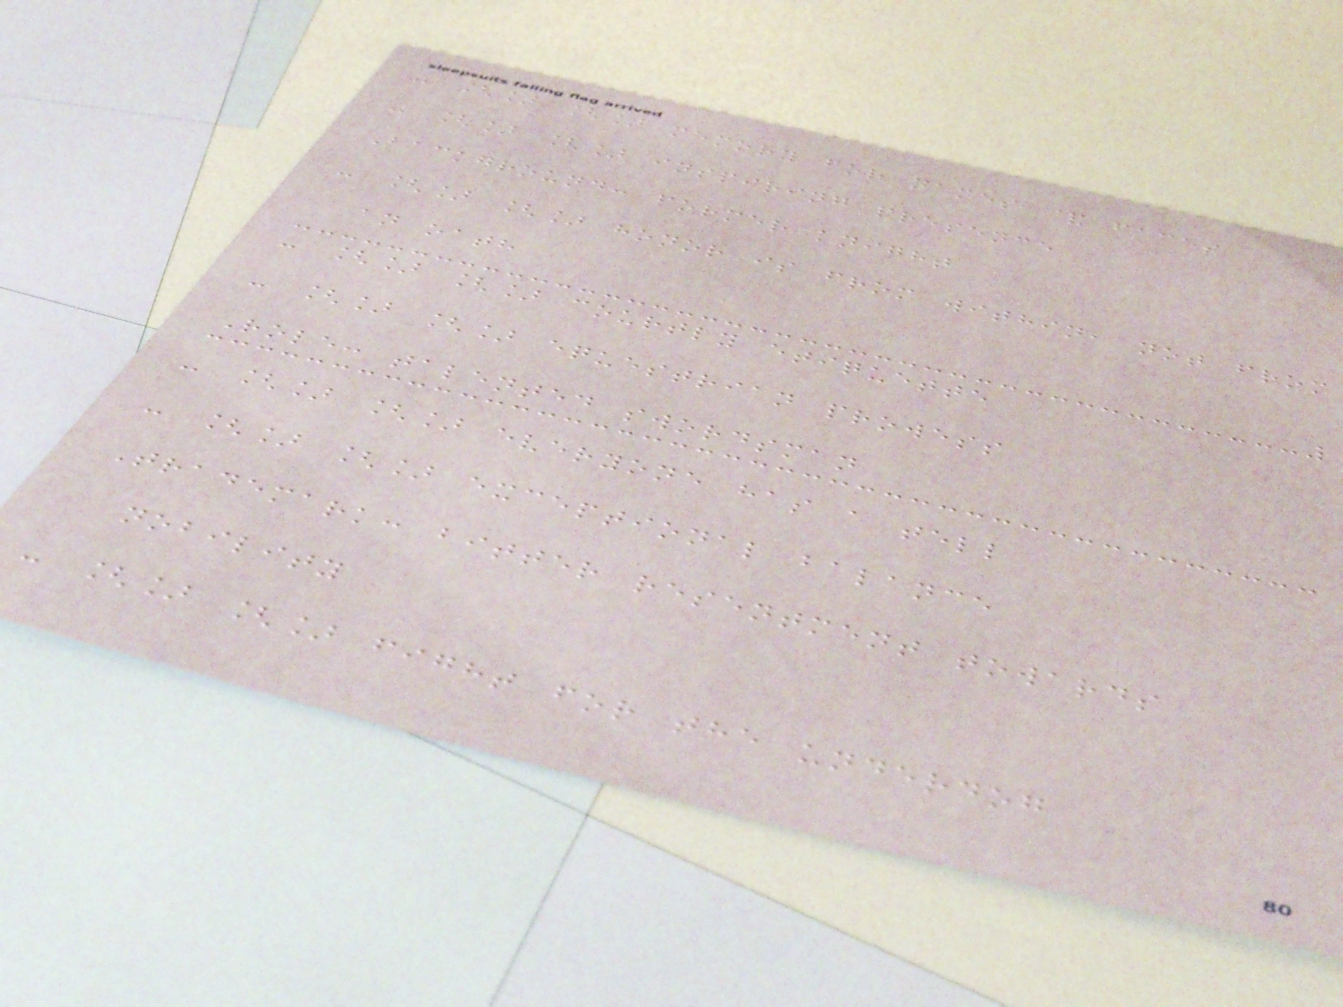- [] [] memory for names & faces
- [] [] inspiring presence
Background: former knight
- [] [] honor is from within, not from
an oath
- [] [] courtly etiquette
- [] [] equestrian prowess
Role: talented swordsman
- [] [] everyone has a tell
- [] [] exceptional balance
Trademark: bitter resentment towards
nobility
- [] [] fight for the underdog
